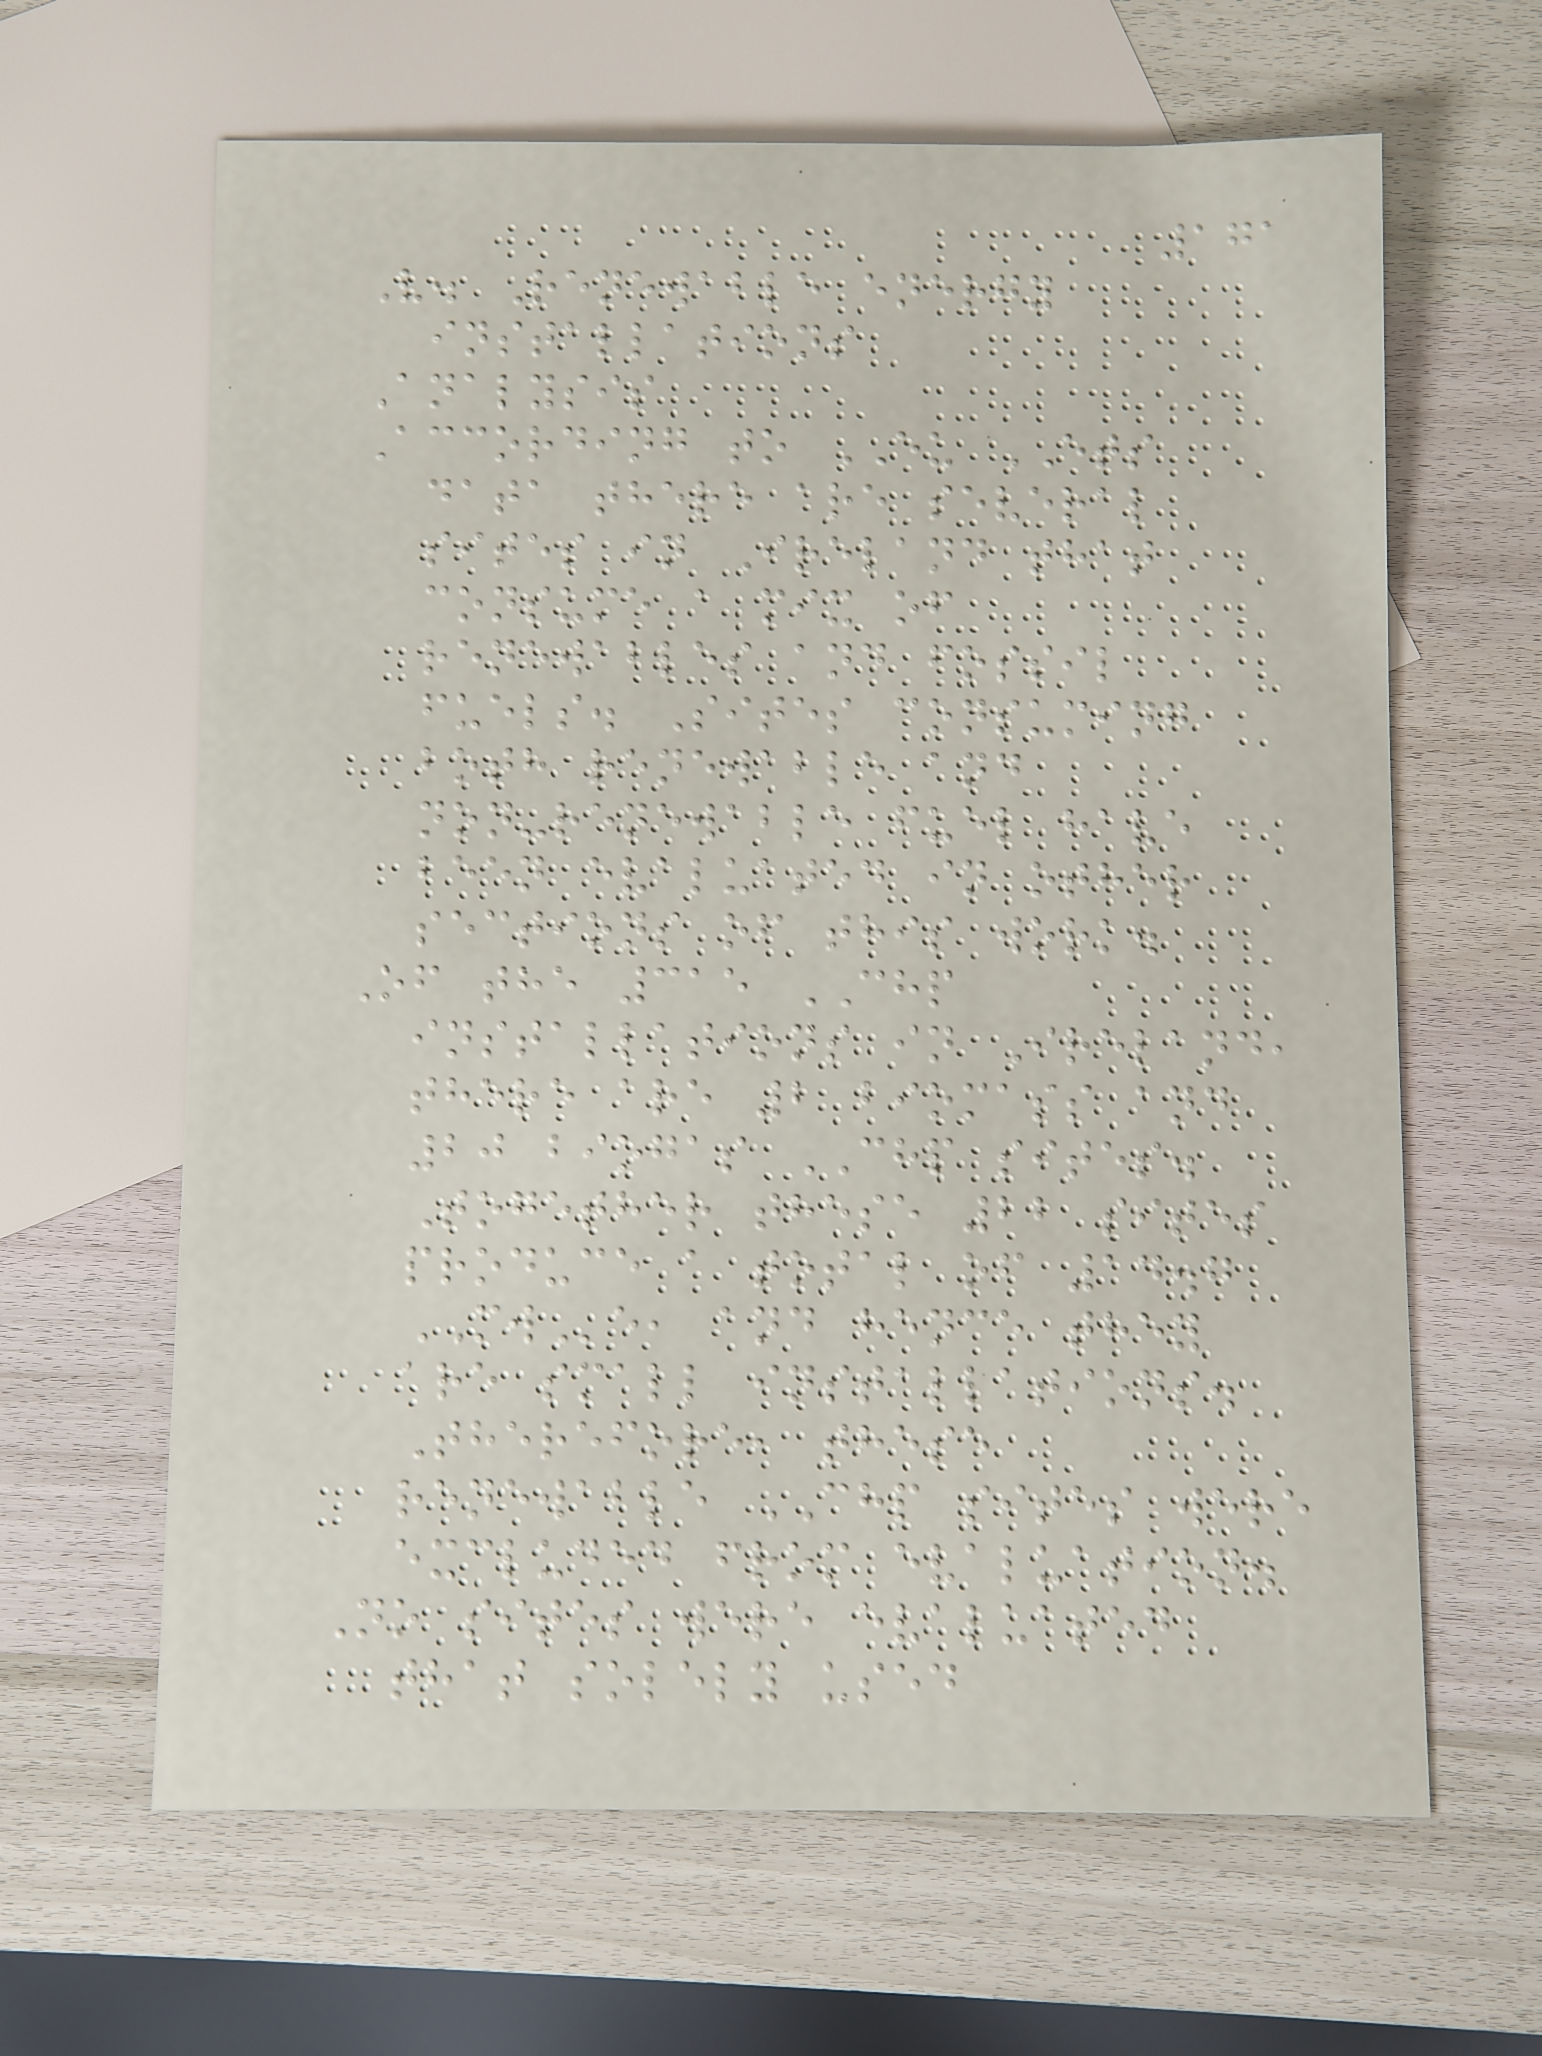171
V. Renewable energy
installations
Analysis
According to EU ETS
data there are several
sites in Ireland that
consume a mix of
renewables and fossil
fuels. Sites consuming
both renewable and
non-renewable fuel have
been evaluated in other
sections of this work.
Of the 315 CHP
installations in Ireland,
there are 2 biomass and
20 biogas CHP sites.
Together these 22 sites
produce a total of 14.7
MWe, and hence they
are small installations.
Therefore, these
renewable CHP sites were
excluded from evaluation.
No sites were evaluated
that solely used
